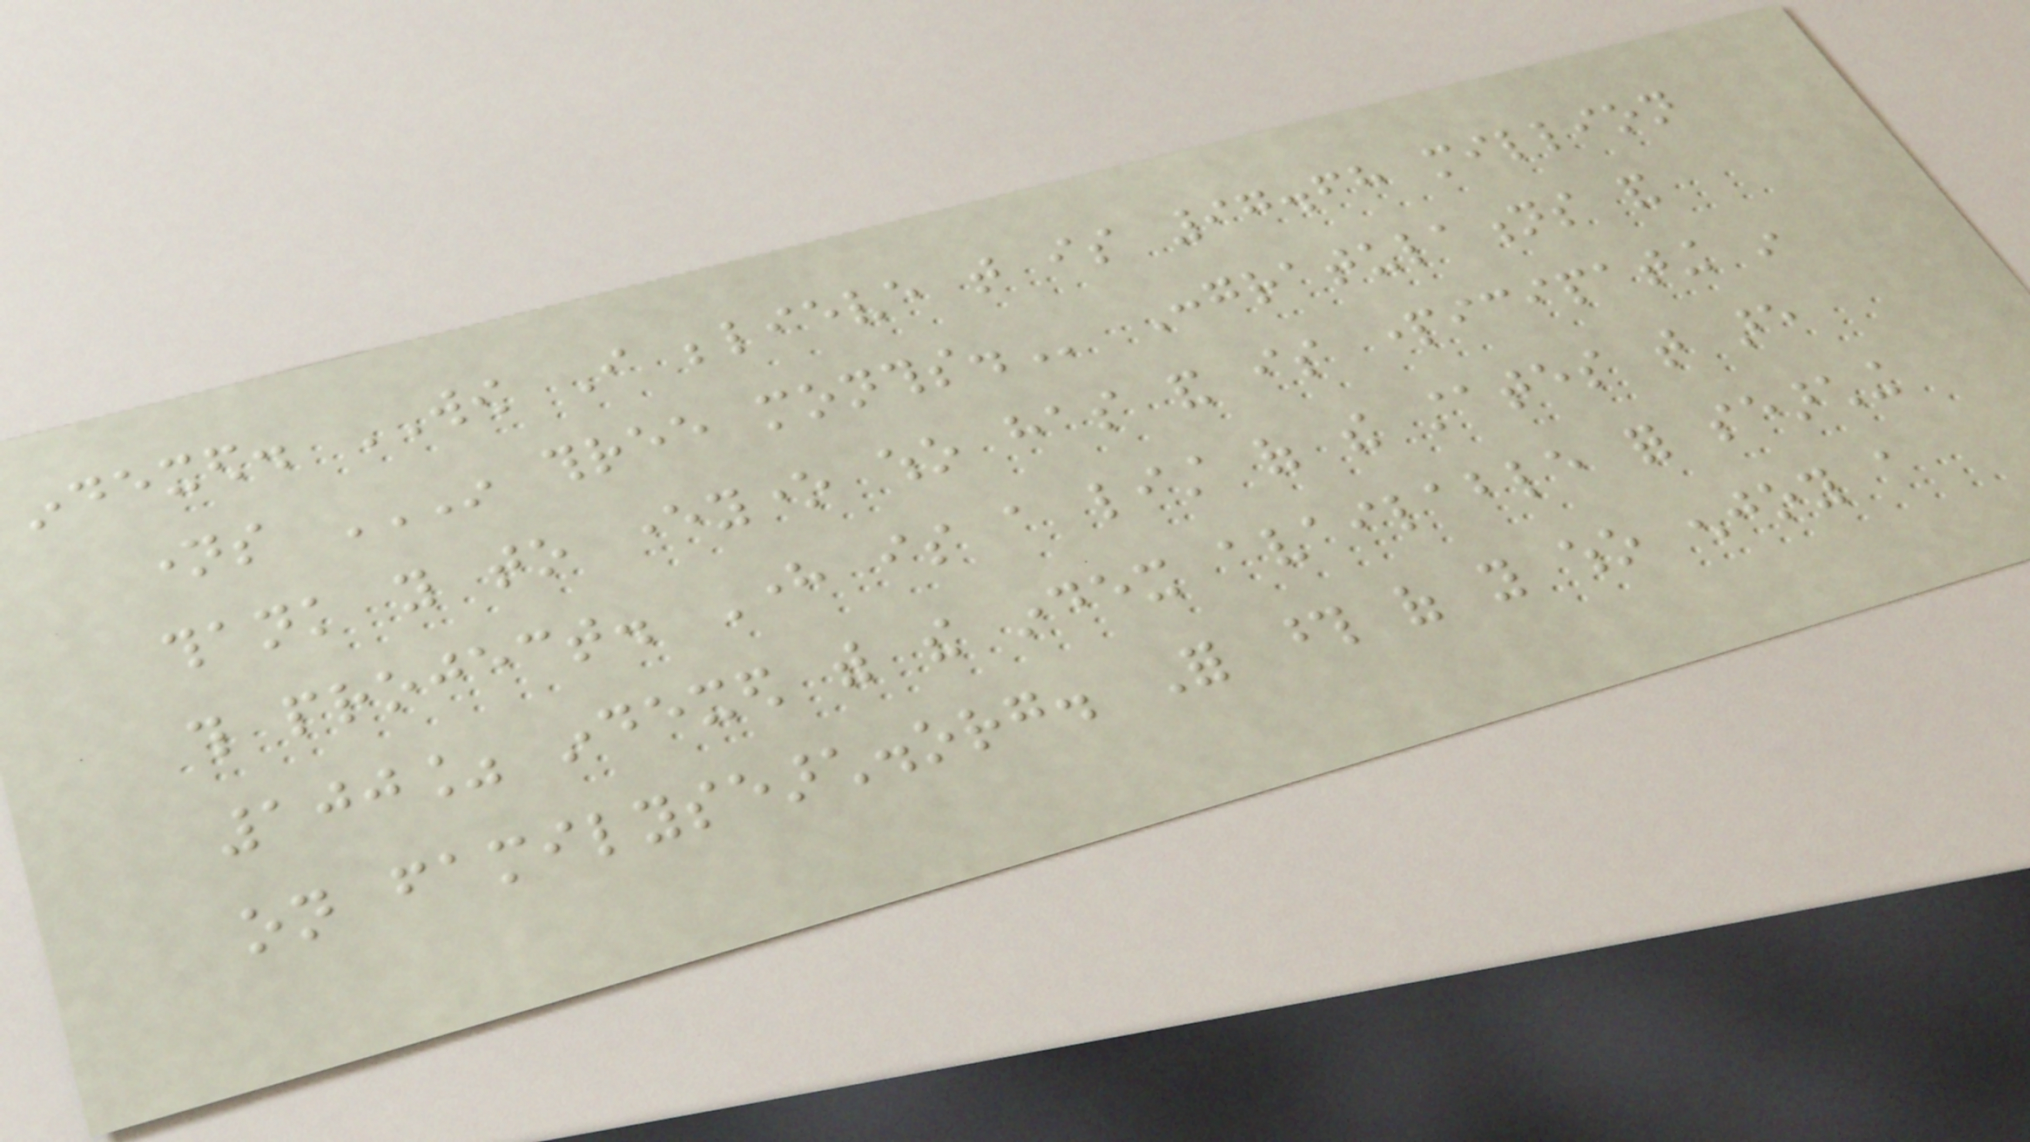indexed. WOW I believe that is 97.68 million
names IN THREE MONTHS. Congratulations and
thank you to everyone who has and is participating in
this project. Here is a list of the states that are
100% indexed with the index available for searching
on familysearch.org. For those of you who enjoy a
